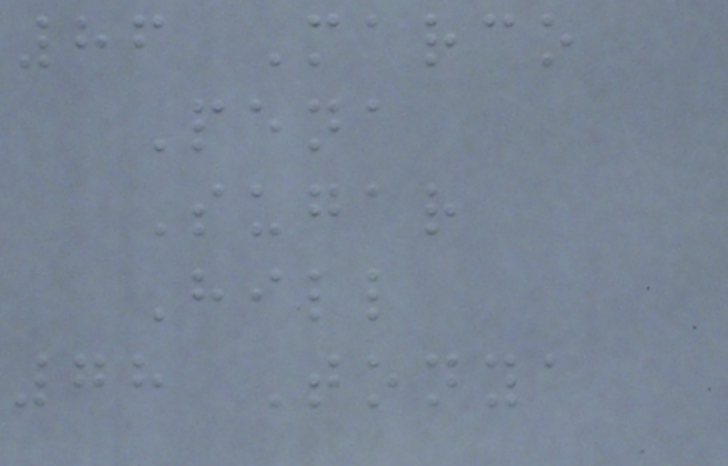86 Marco
Pena
Sugar
Hill
78 Tonya
